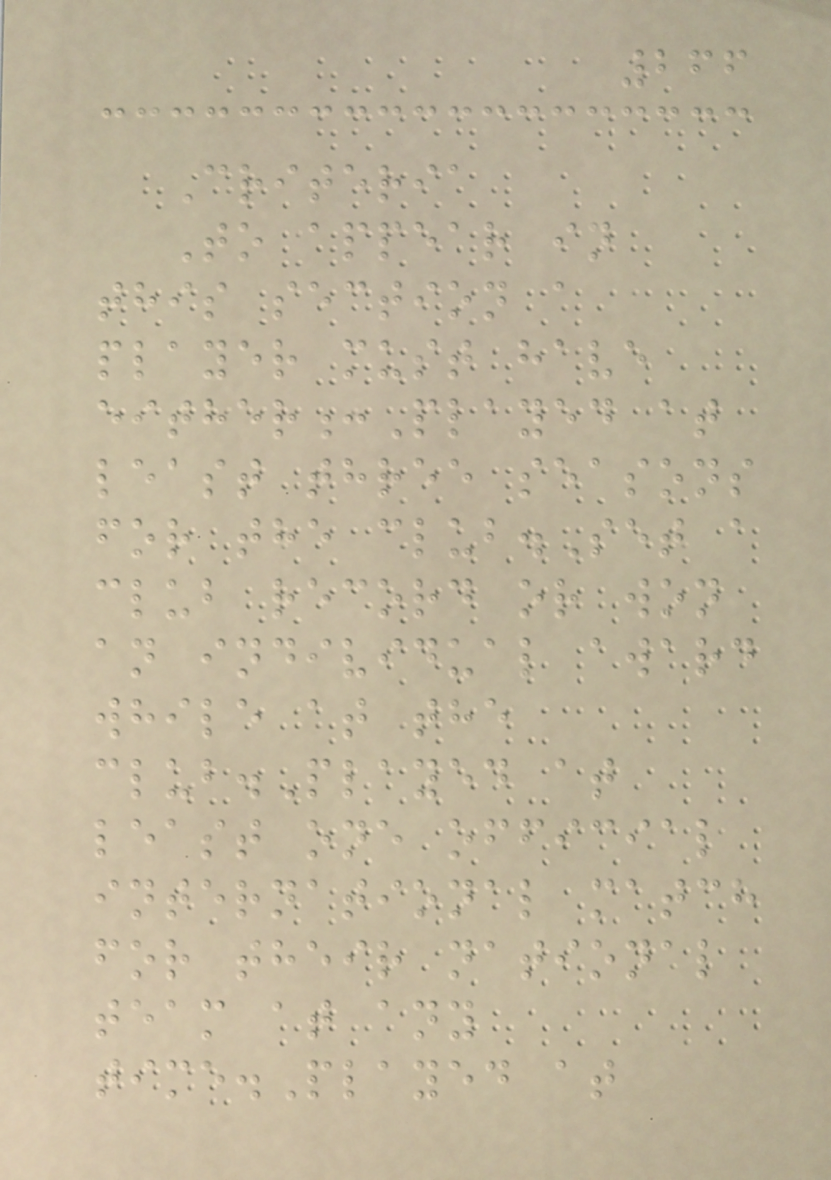266
Criteria
To appear in
this section a
player must have
either:Played at
least three seasons
for the club.Set a
club record or won
an individual award
while at the
club.Played at
least one official
international match
for their national
team at any
time.Played at
